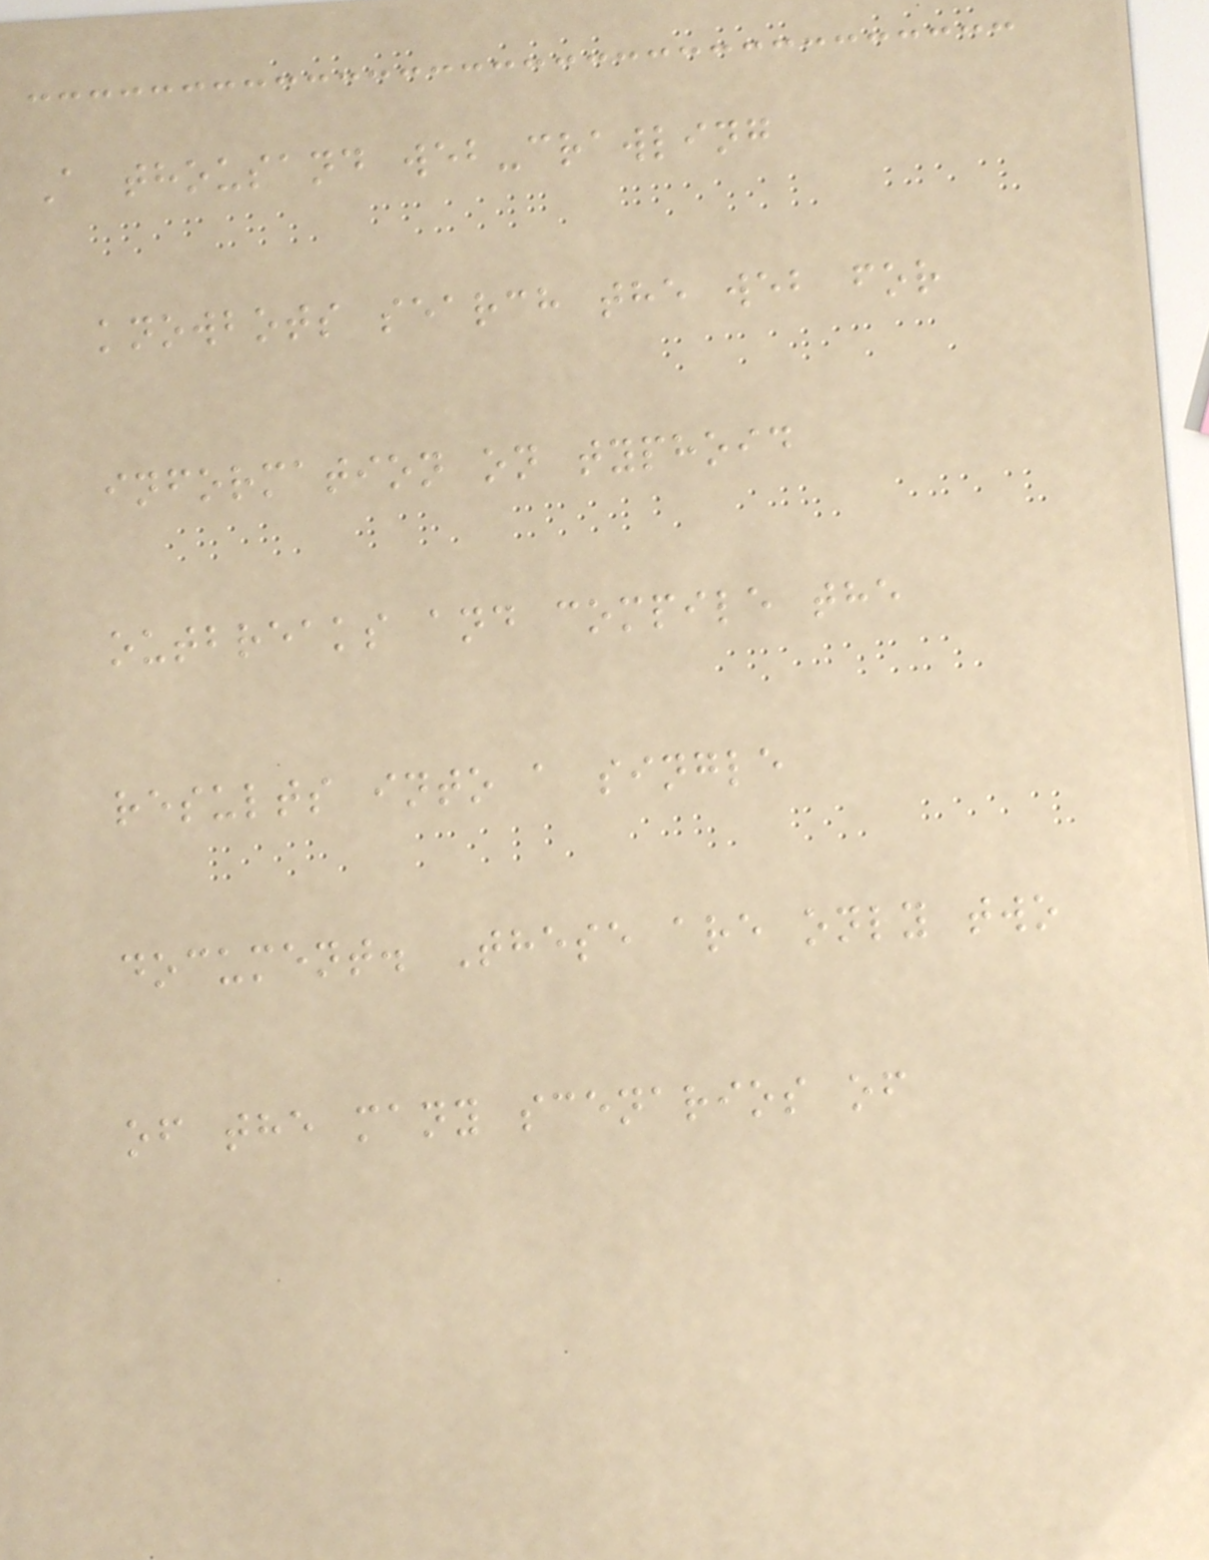A thousand web-crawling
knowbots search the web for
information on typhoid
outbreaks and compile the
results into a single
document. These are only two
of the many scenarios of
